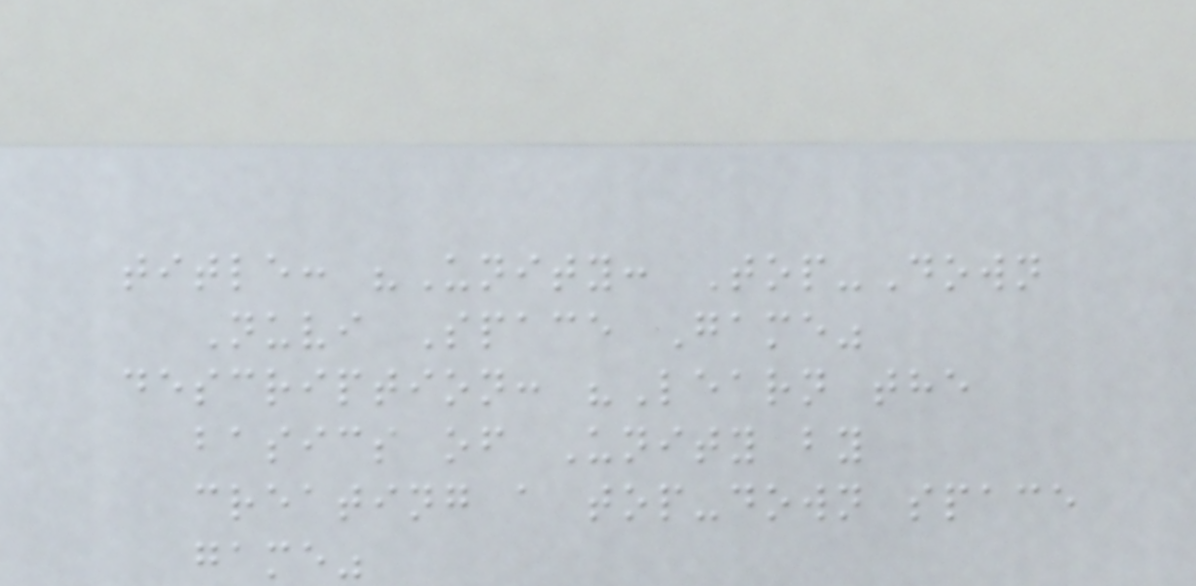title: "Unity: Top-Down
Nuvi Space Game"
description: "Learn the
basics of Unity by
creating a top-down space
game"
